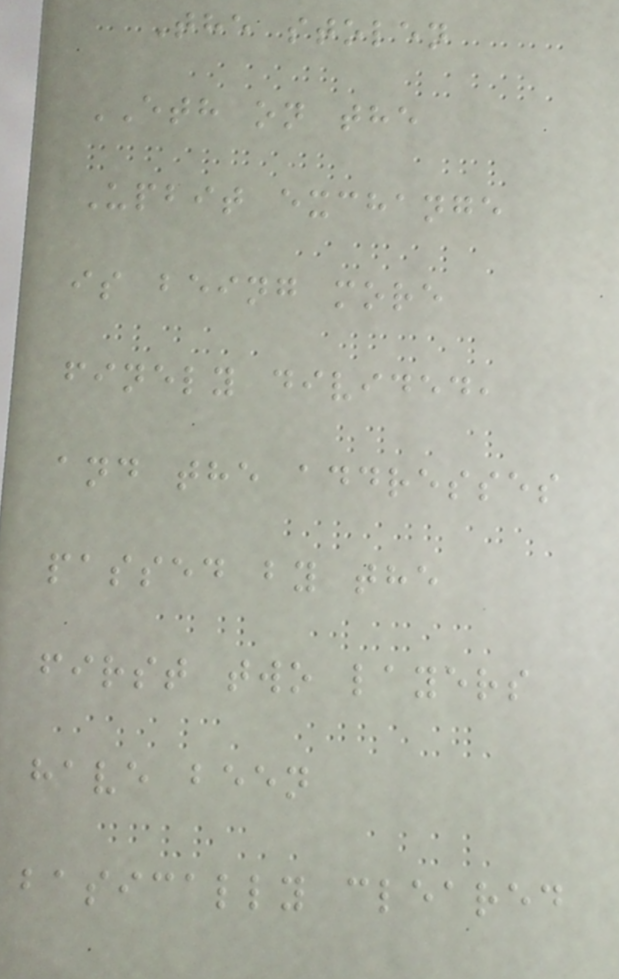The stolen
ETH on the
Upbit exchange
is being more
finely divided,
and the addresses
passed by the
first two layers
have been
basically cleared
